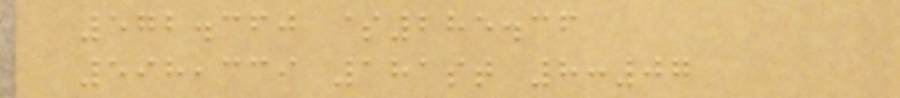572.360 $285.36
598,339 181st 8:07
